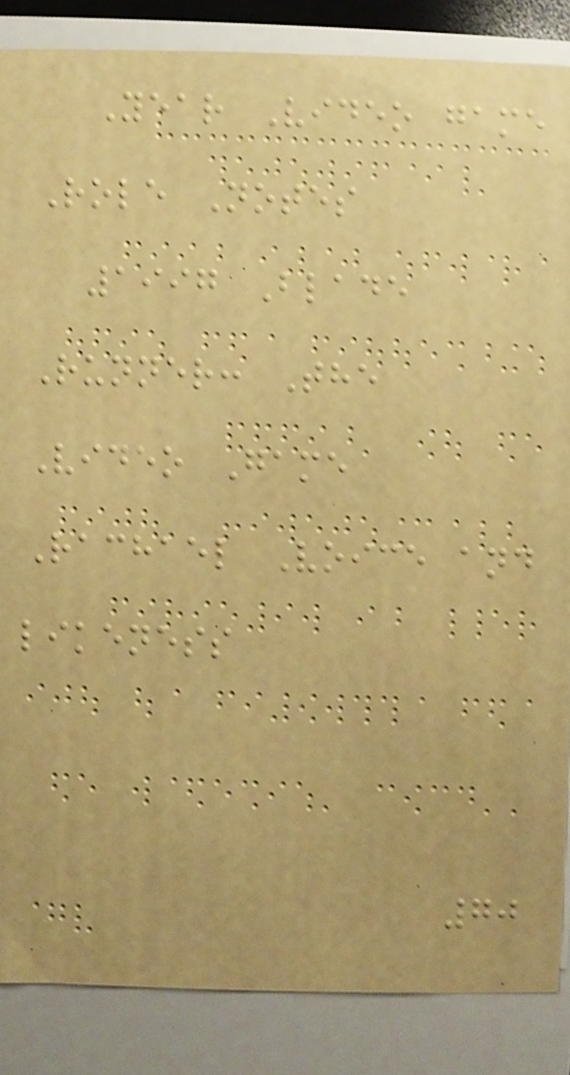Year Video game
Role Notes
1997 Blade
Runner: The
Video Game
Rachael Voice and
likeness
70
